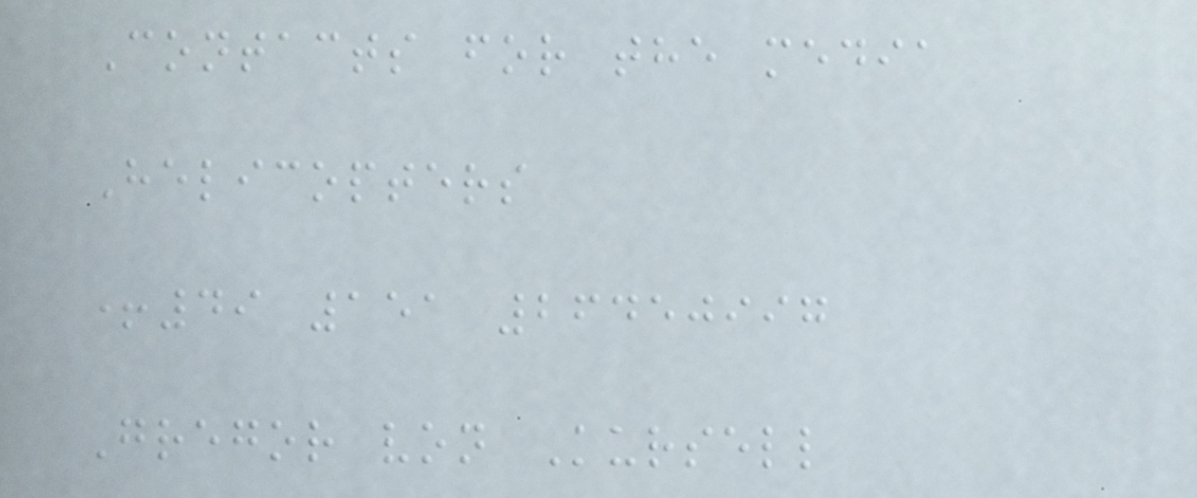Contacts for the media
Helicopters
+49 151 26450997
Gregor von Kursell
